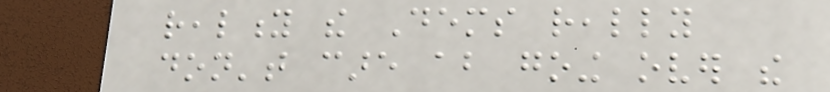reality the Dems really
don't care about going over the
